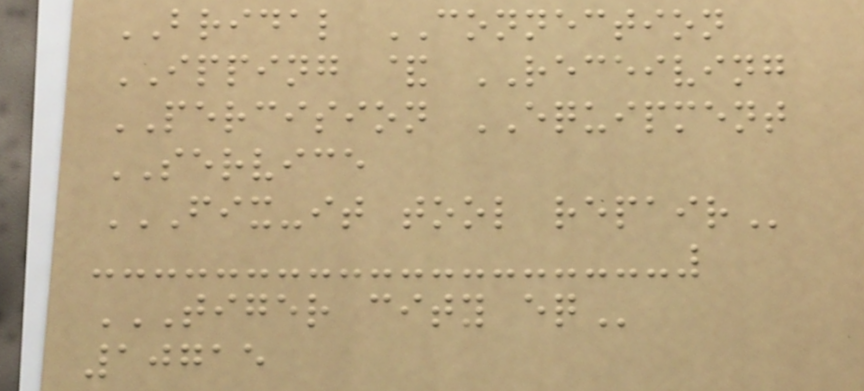BRIDAL CONNECTION
IPPING & RECEIVING
PERCISION EQUIPMENT
SERVICE
FIX-IT TOOL REPAIR
TIGER CITY EQ
10715
